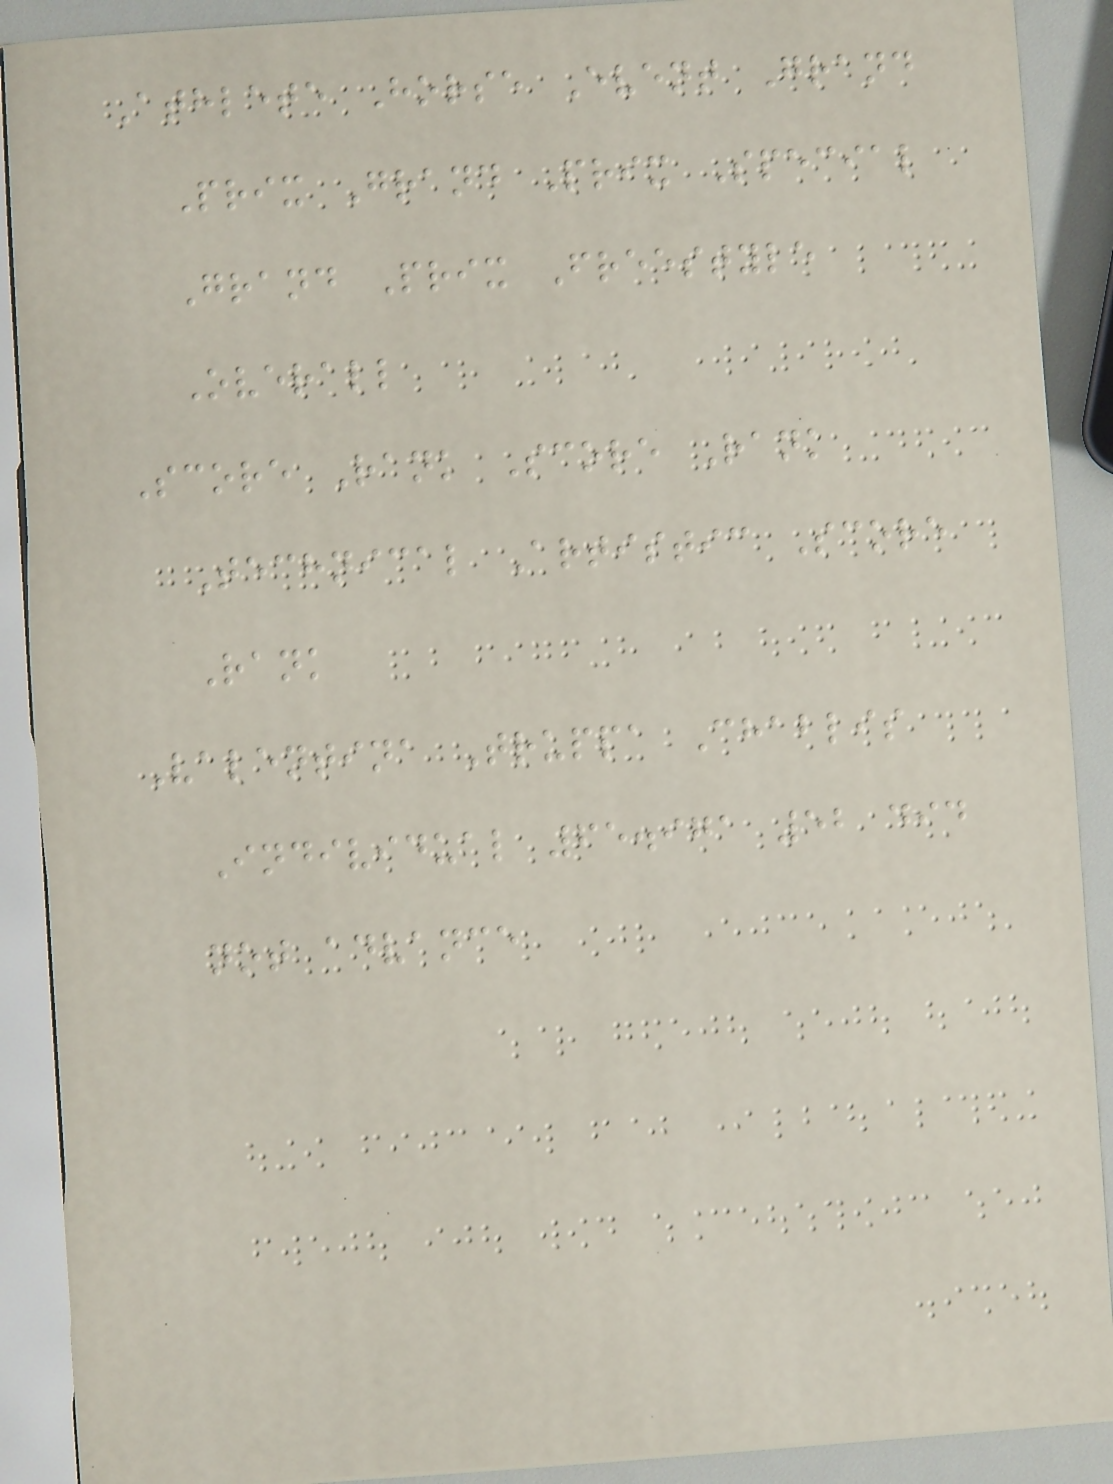Athlete Horse Event Grand
Prix Grand Prix Special
Grand Prix Freestyle
Overall
Score Rank Score Rank
Technical Artistic Score
Rank
Valentina Truppa Chablis
Individual 65.971 52 did
not advance
